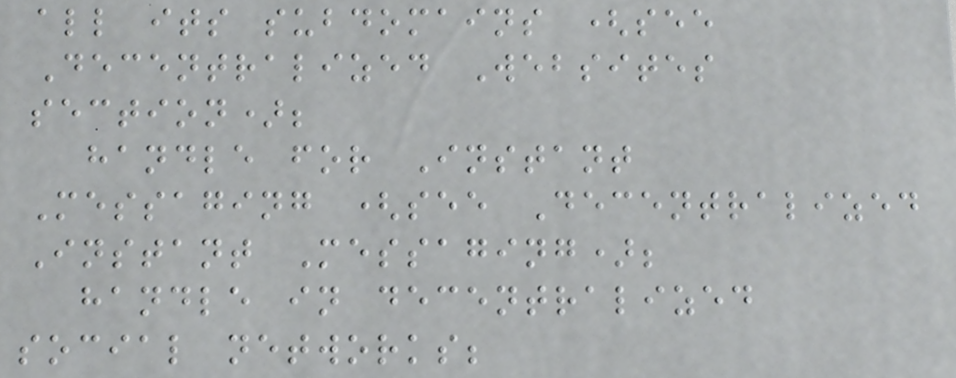all its subdomains (see
Decentralized Websites
section);
handle for Instant
Messaging (see Decentralized
Instant Messaging);
handle in decentralized
social networks;
